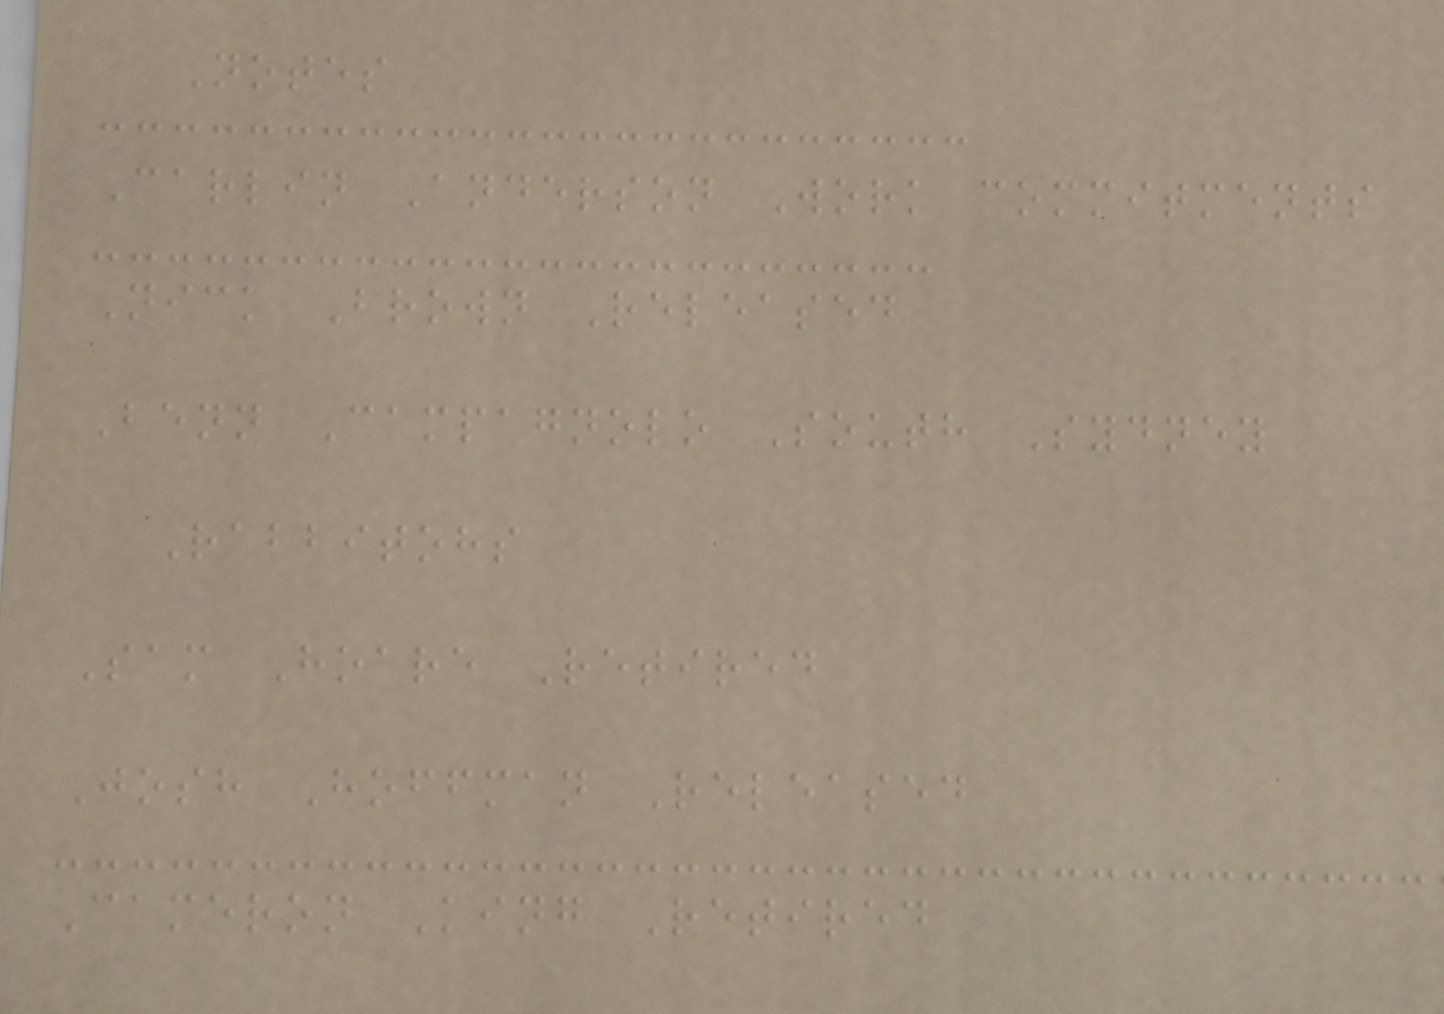Notes
Carlin Anderson Work commitments
Nick Brown Released
Benn Campagnolo South Sydney
Rabbitohs
Sam Hoare Retired
Josh Hoffman Released
Cameron King Retired
